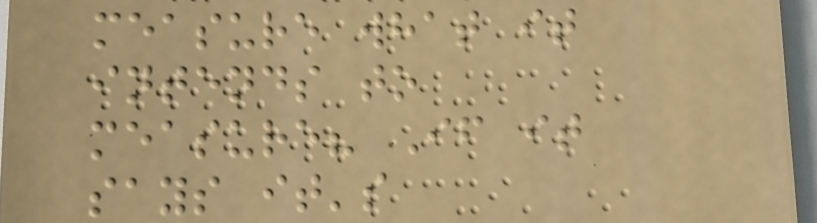measure what it
intends to
measure? If it
says it's
